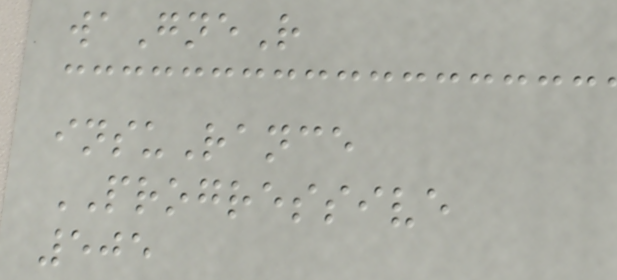waGneR
insuRance
PROGRESSIVE
505
